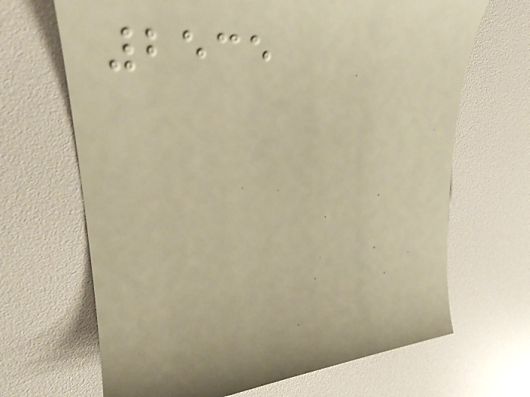2535
